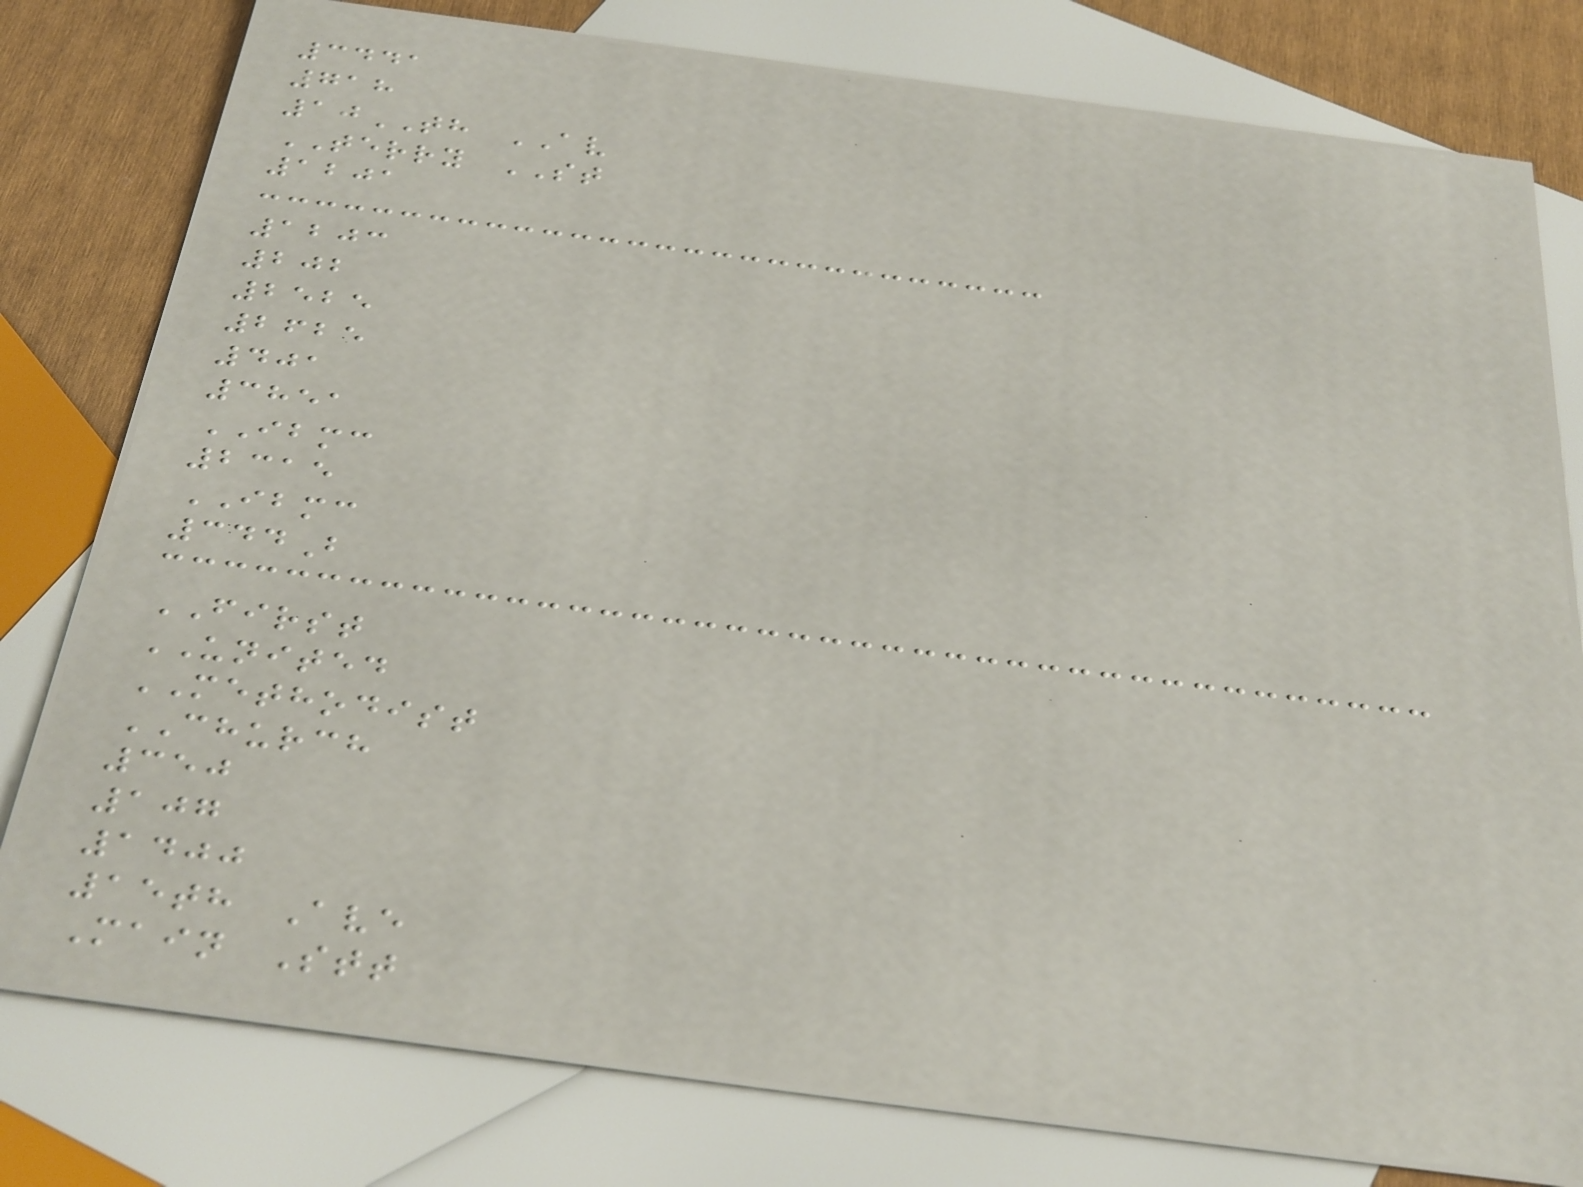3441
718
10TH AV
TERRY ST
1201
1203
202
2525
2625
401
3851
IBMC
2315
IBMC
344B
FIRST
UNITED
METHODIST
CHURCH
350
107
1400
15th Ave
Main Stt
